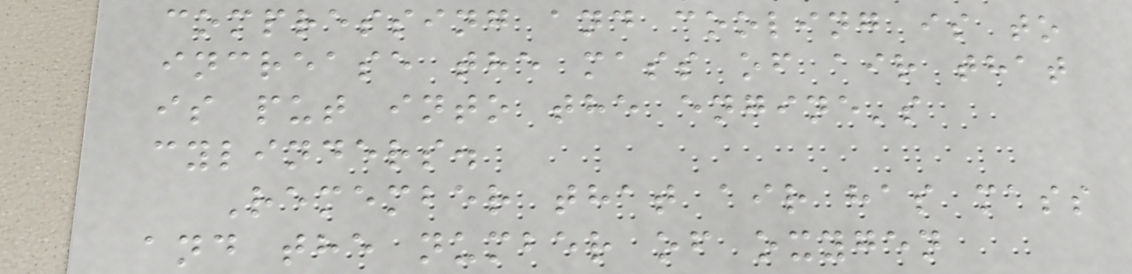compressing and cooling is to
increase the mass of air that
is put into the engine's
cylinders.
Remember that air has mass
and the number of oxygen
